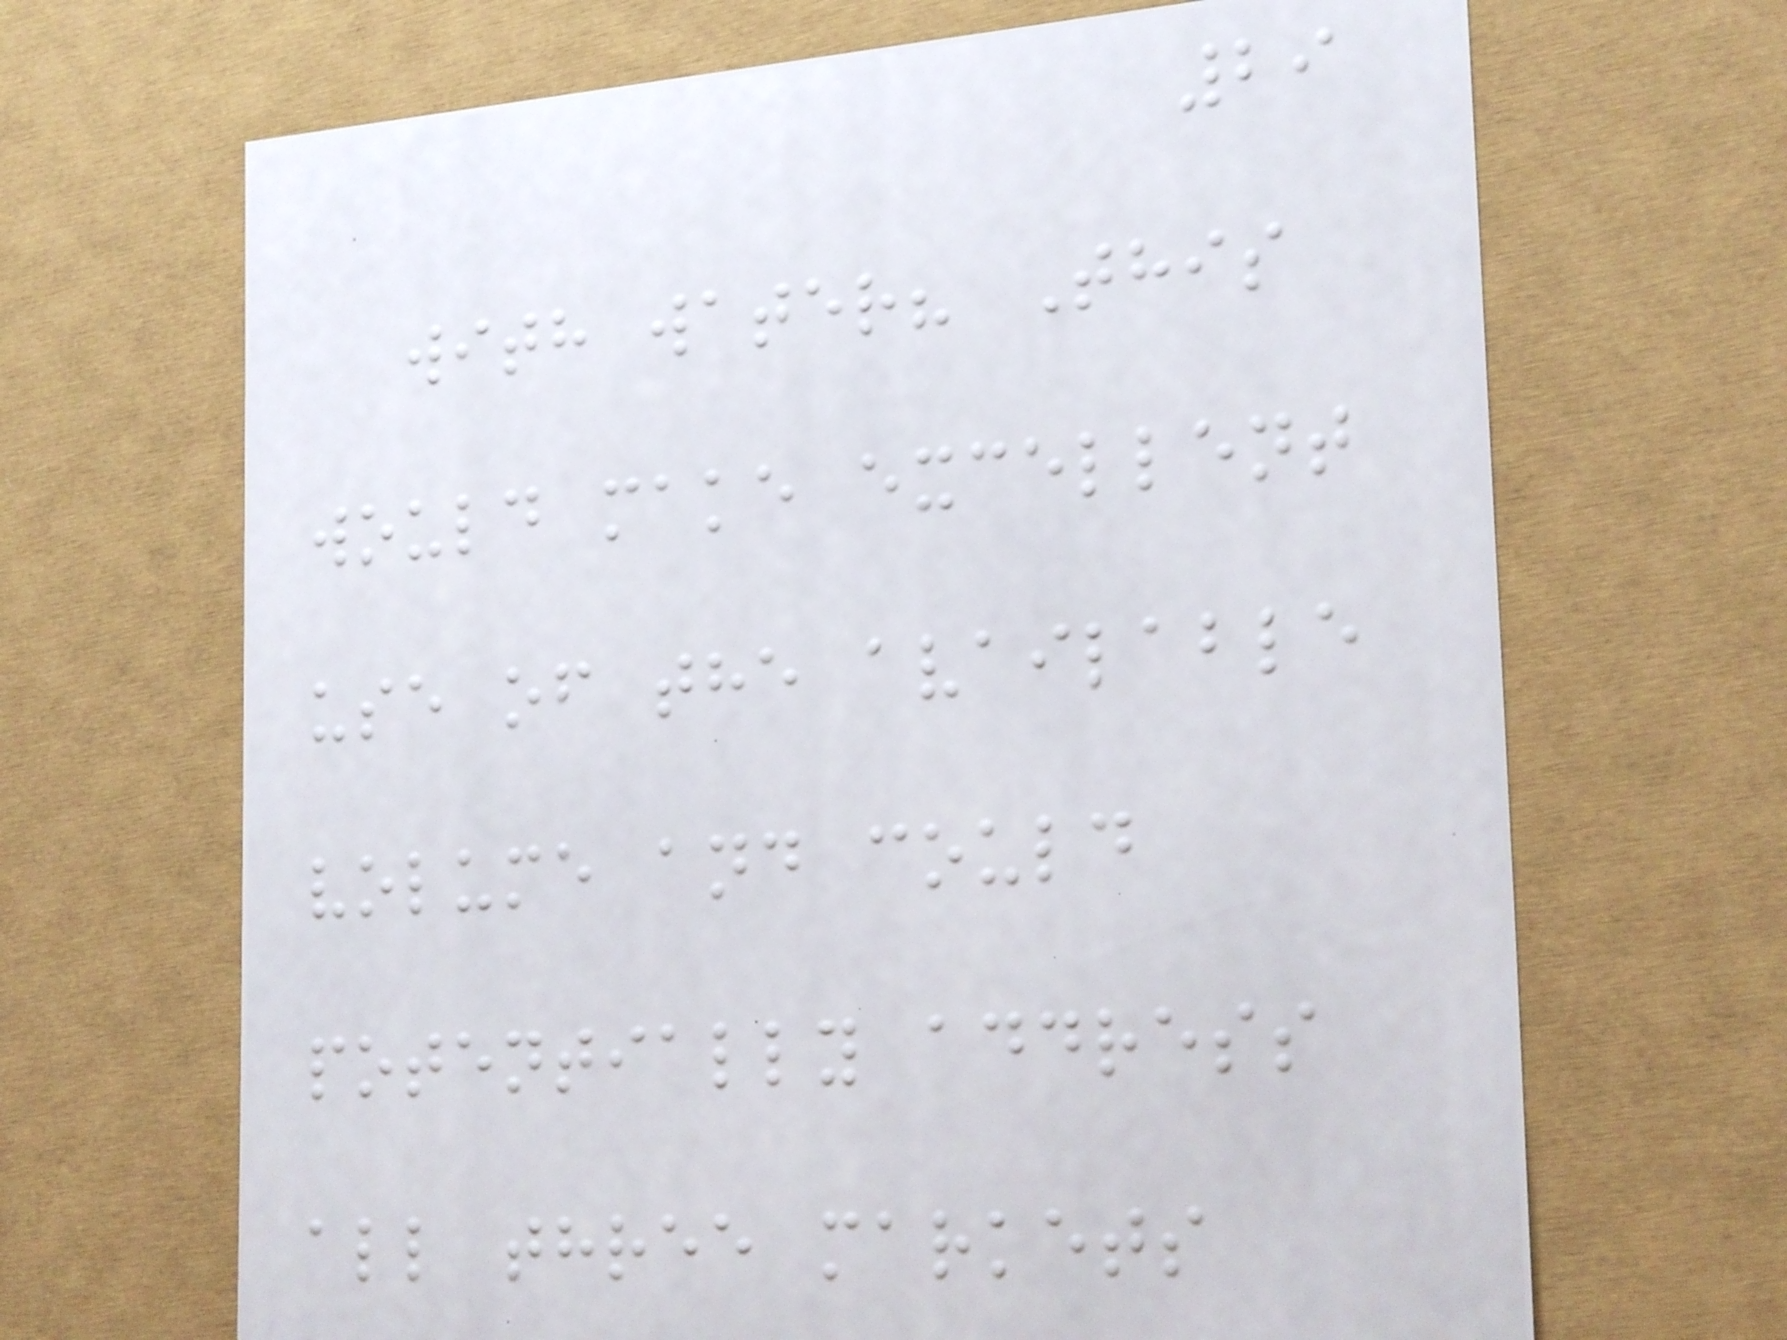29
with water? This
would make excellent
use of the available
volume and could
potentially address
all three markets
